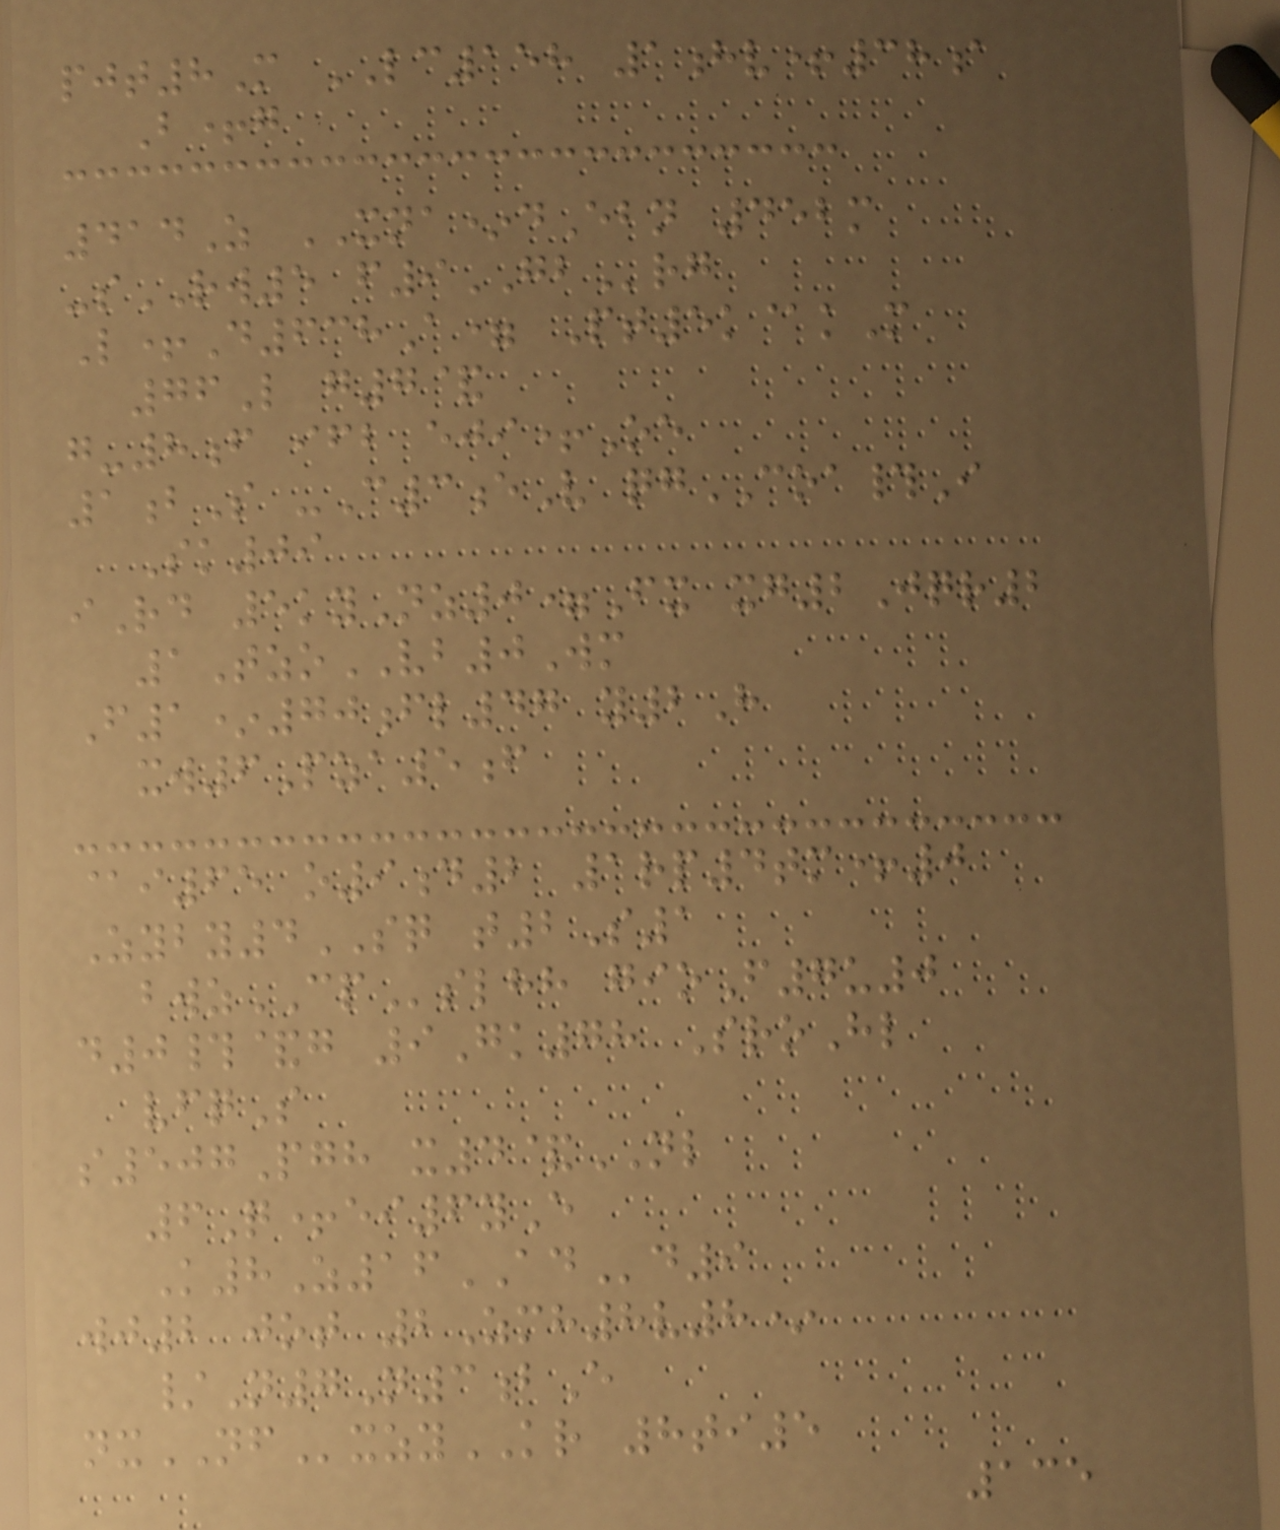pjt8M LC158 1hv+38a
B+g
414Z XNA*dEbn 452m
-sRW5 f9GBrg
L+D638A= Pt5k@kM
76L g7&
g-8f ifb eji+Oe
1bS -C3eV qgCOA#I
Sk09
iRd 5kyNz0=Fx xg2Jqr2
1TzoVB0Wm
F1*70fl47 y2H
xw6Pza5f
@i65 o9d2 1rp4tm+0
Zyby4SQ t2S1
bwzCPslhh gioF7u0
d0#&g 9Gk78 SroHl
vfqS
s507Pgh x4&NL
6Q+ei6yE
K8Z16ADd9
wj2 jot 2Zmh8v8*
/N7N3bE
nxNFxzyKR 8ti5
135
